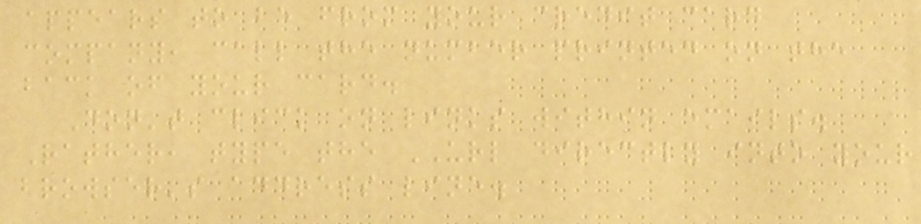appears to be from your credit card
company, call the number printed on the
back of your card.
Don't click on links within emails.
Rather, type the URL directly into your
browser's address line.
